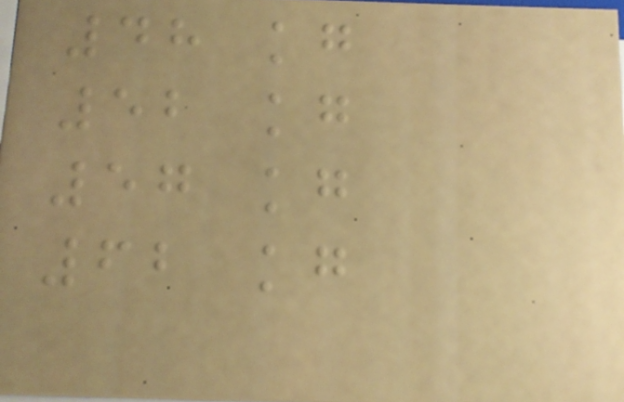48 kg
52 kg
57 kg
62 kg
